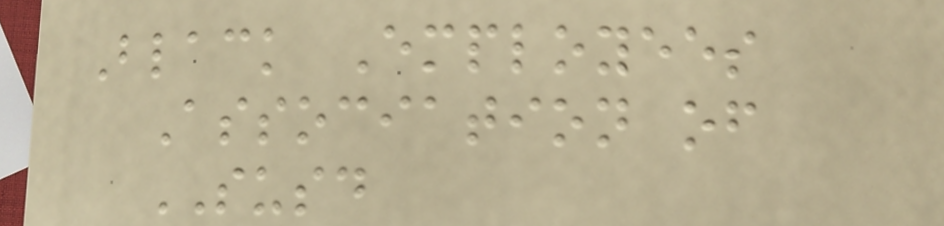Black Employees
Association of
SUSD
